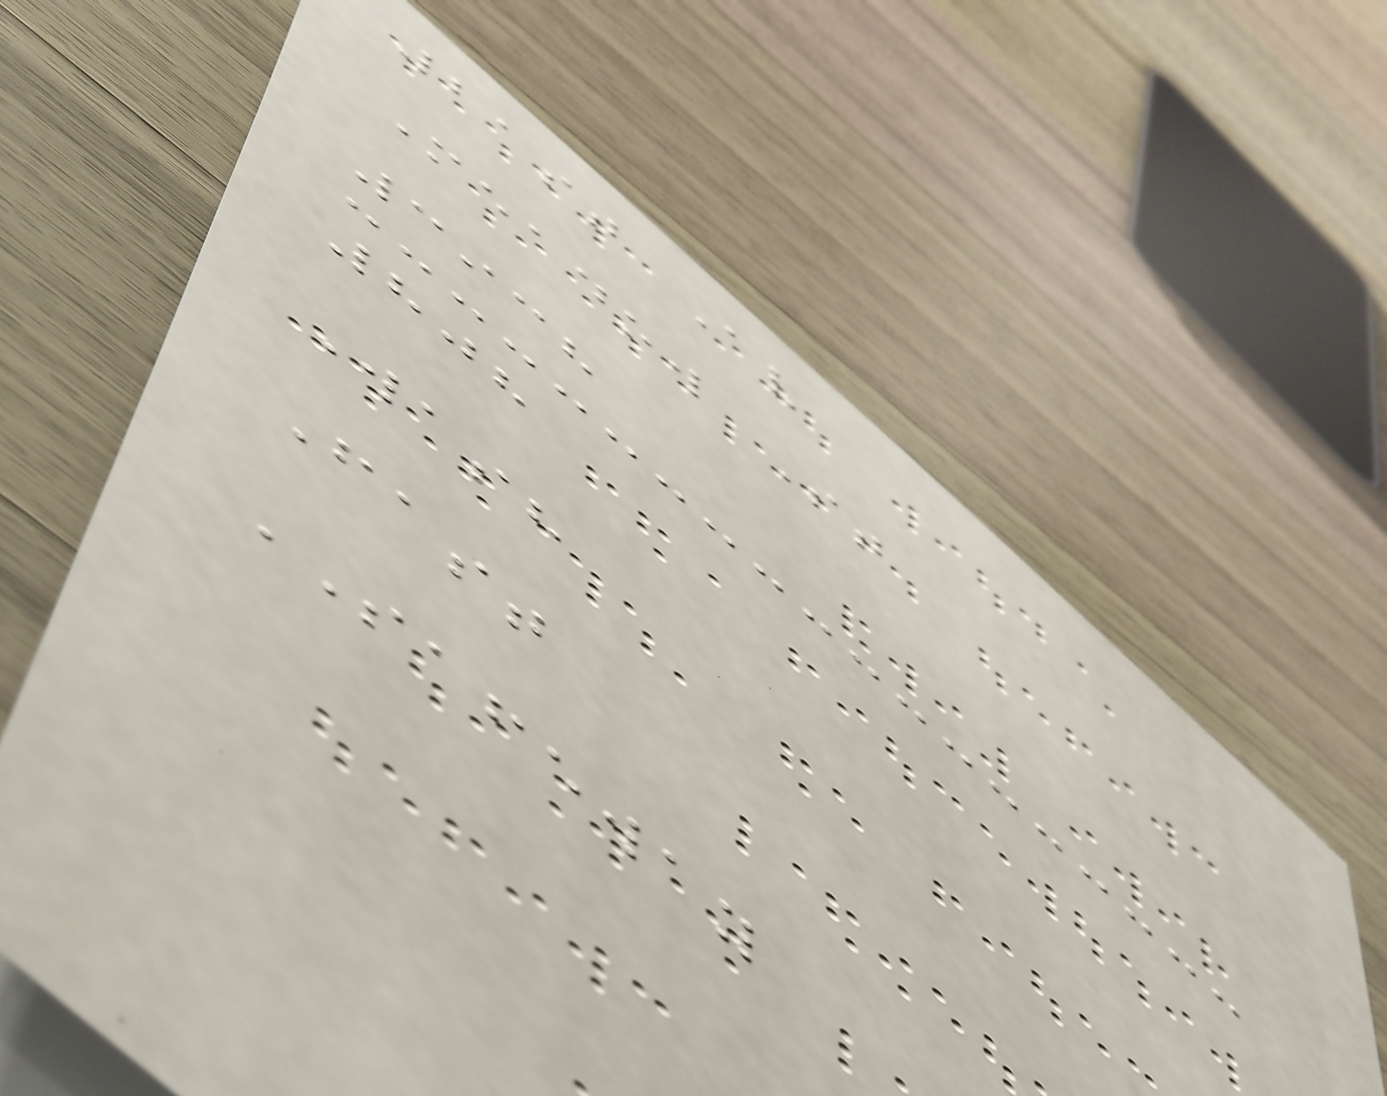21st Av
Meadow St
3938
808
Wash
Fast
SAFEWAY
